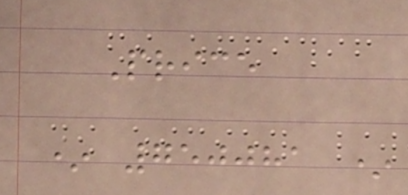Price
* 750081 *
